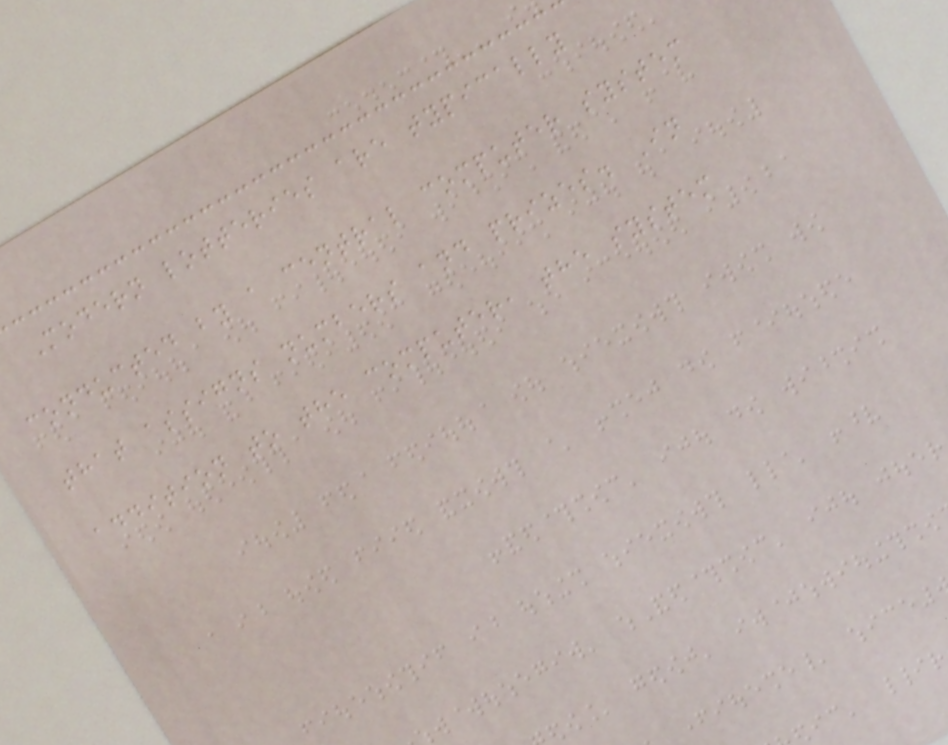Modern lotteries are typically
conducted by a central computer system
that assigns numbers and prizes. In
addition to the computer, the system
